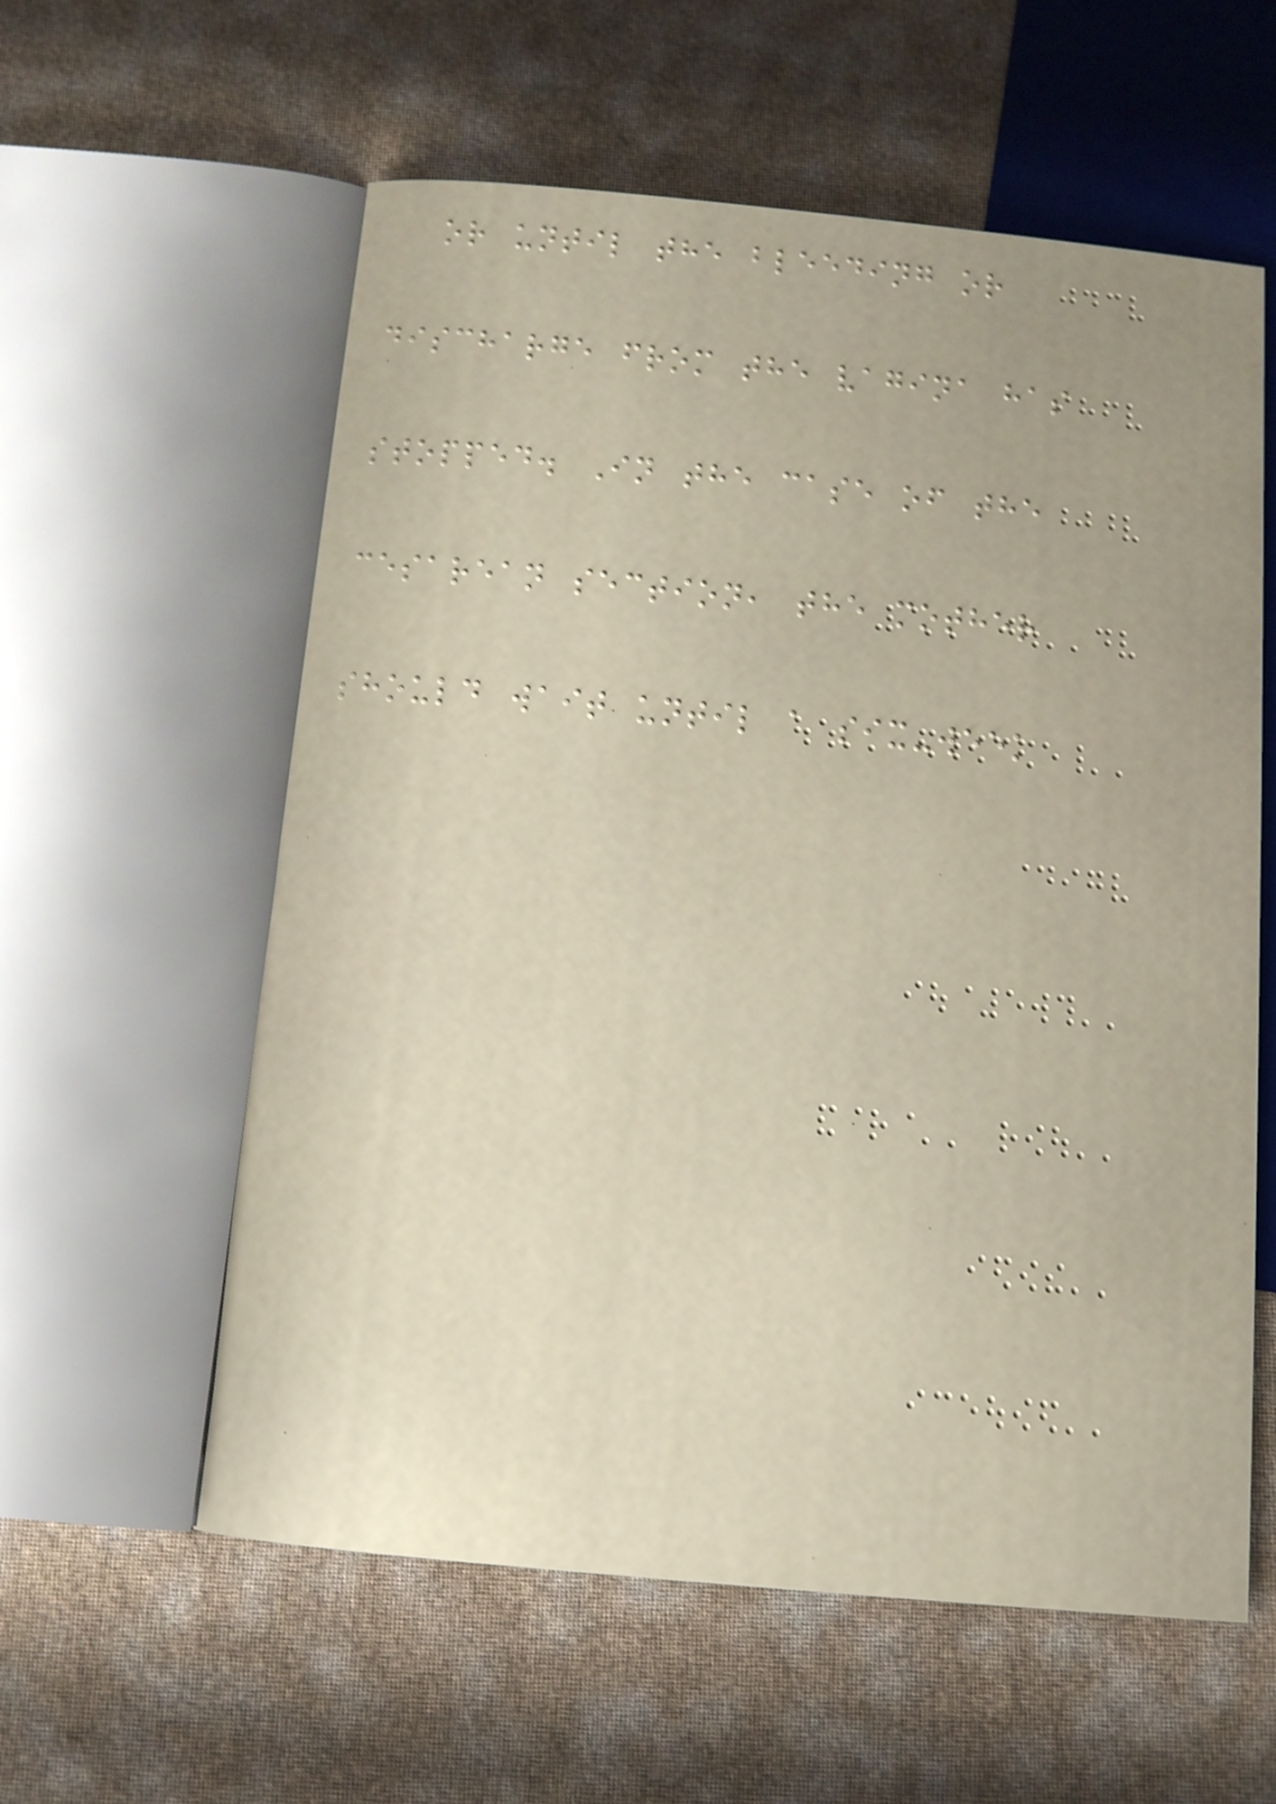or until the bleeding or
discharge from the vagina has
stopped. In the case of the
cesarean section, the mother
should wait until a six-week
